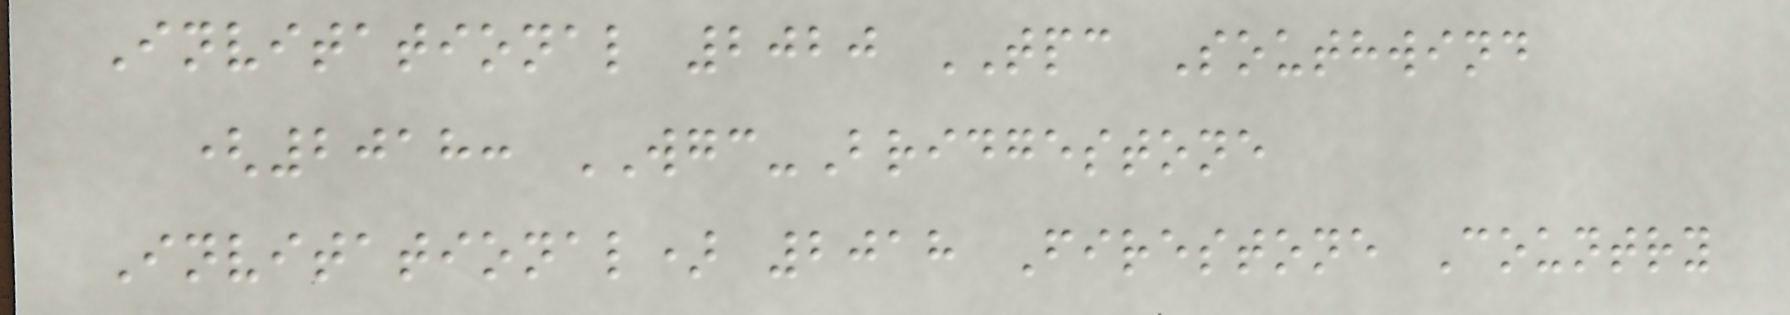Invitational 2020 TPC Southwind
(2018: WGC-Bridgestone
Invitational) 2018 Firestone Country
